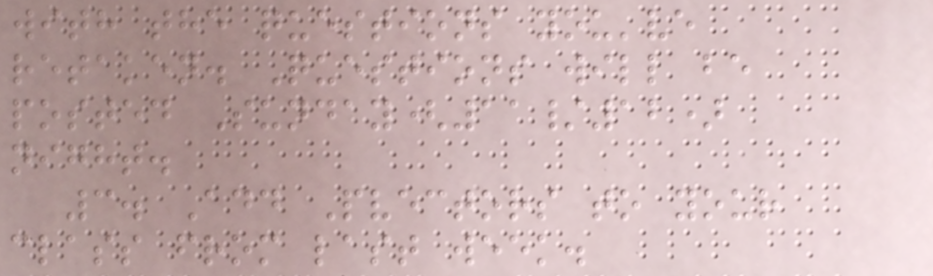with the questions you've
retaken. Questions will be
posted Sunday(11/12)
night.
3. Add Pvectors to your
class from last week.
